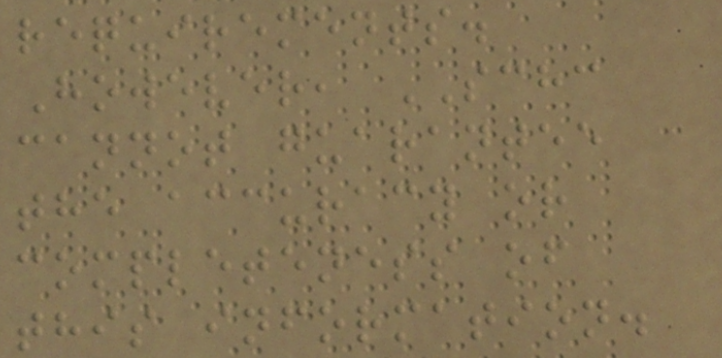requirements.
However, SCHC
cannot guarantee
the accuracy or
completeness of
this information.
